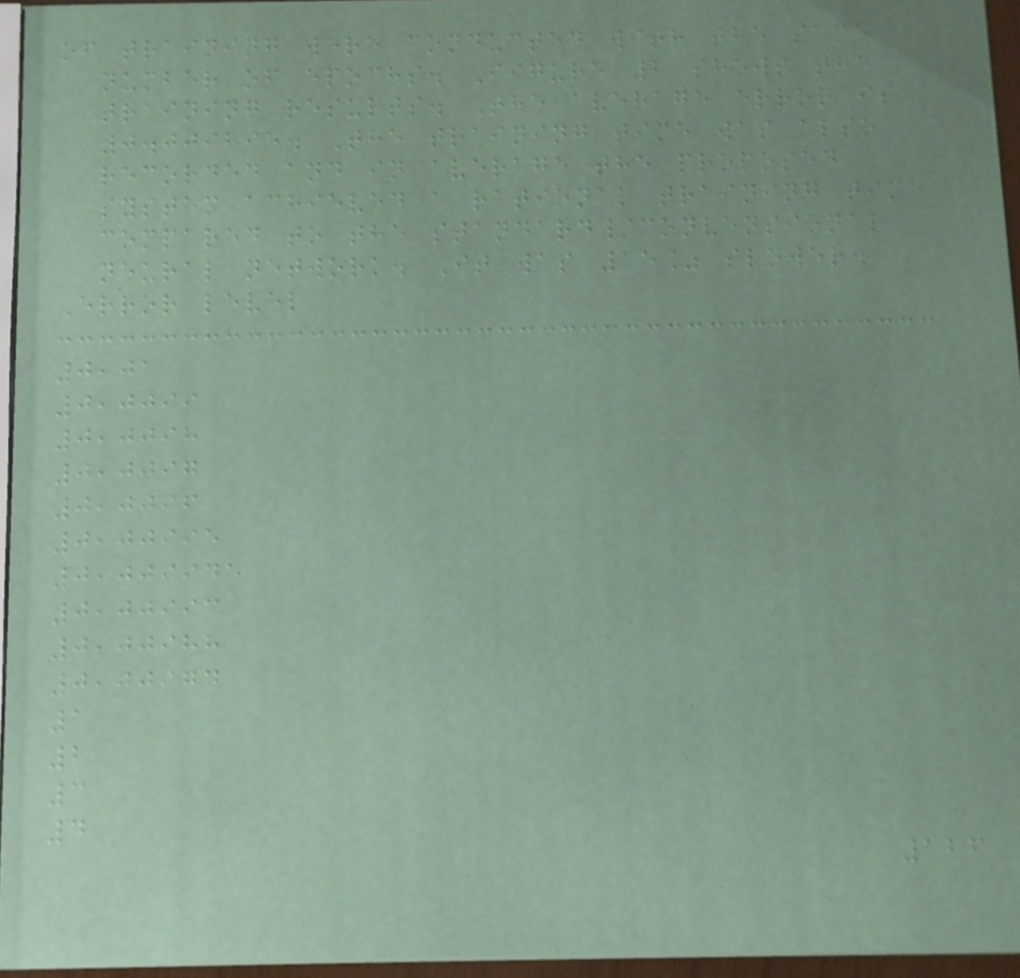of training were conducted with the same
number of epochs. Figure 2 shows the
training results. The average error is
0.009895. The training time was also
recorded and in average the proposed
system achieved a rational training time
compared to the standard/conventional
neural network. It was 15% slower.
Error level
0,01
0,0099
0,0098
0,0097
0,0096
0,00995
0,009945
0,00993
0,00988
0,00974
1
2
3
4
126
